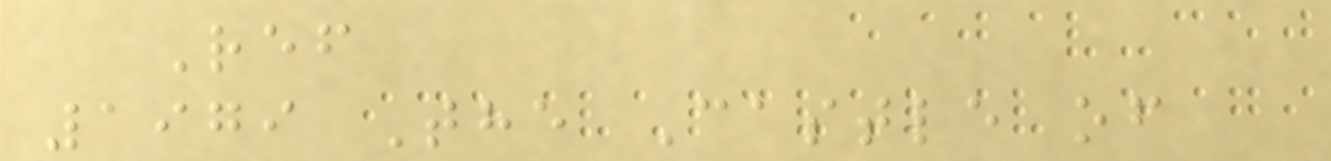Ref
1979 The Castle of
